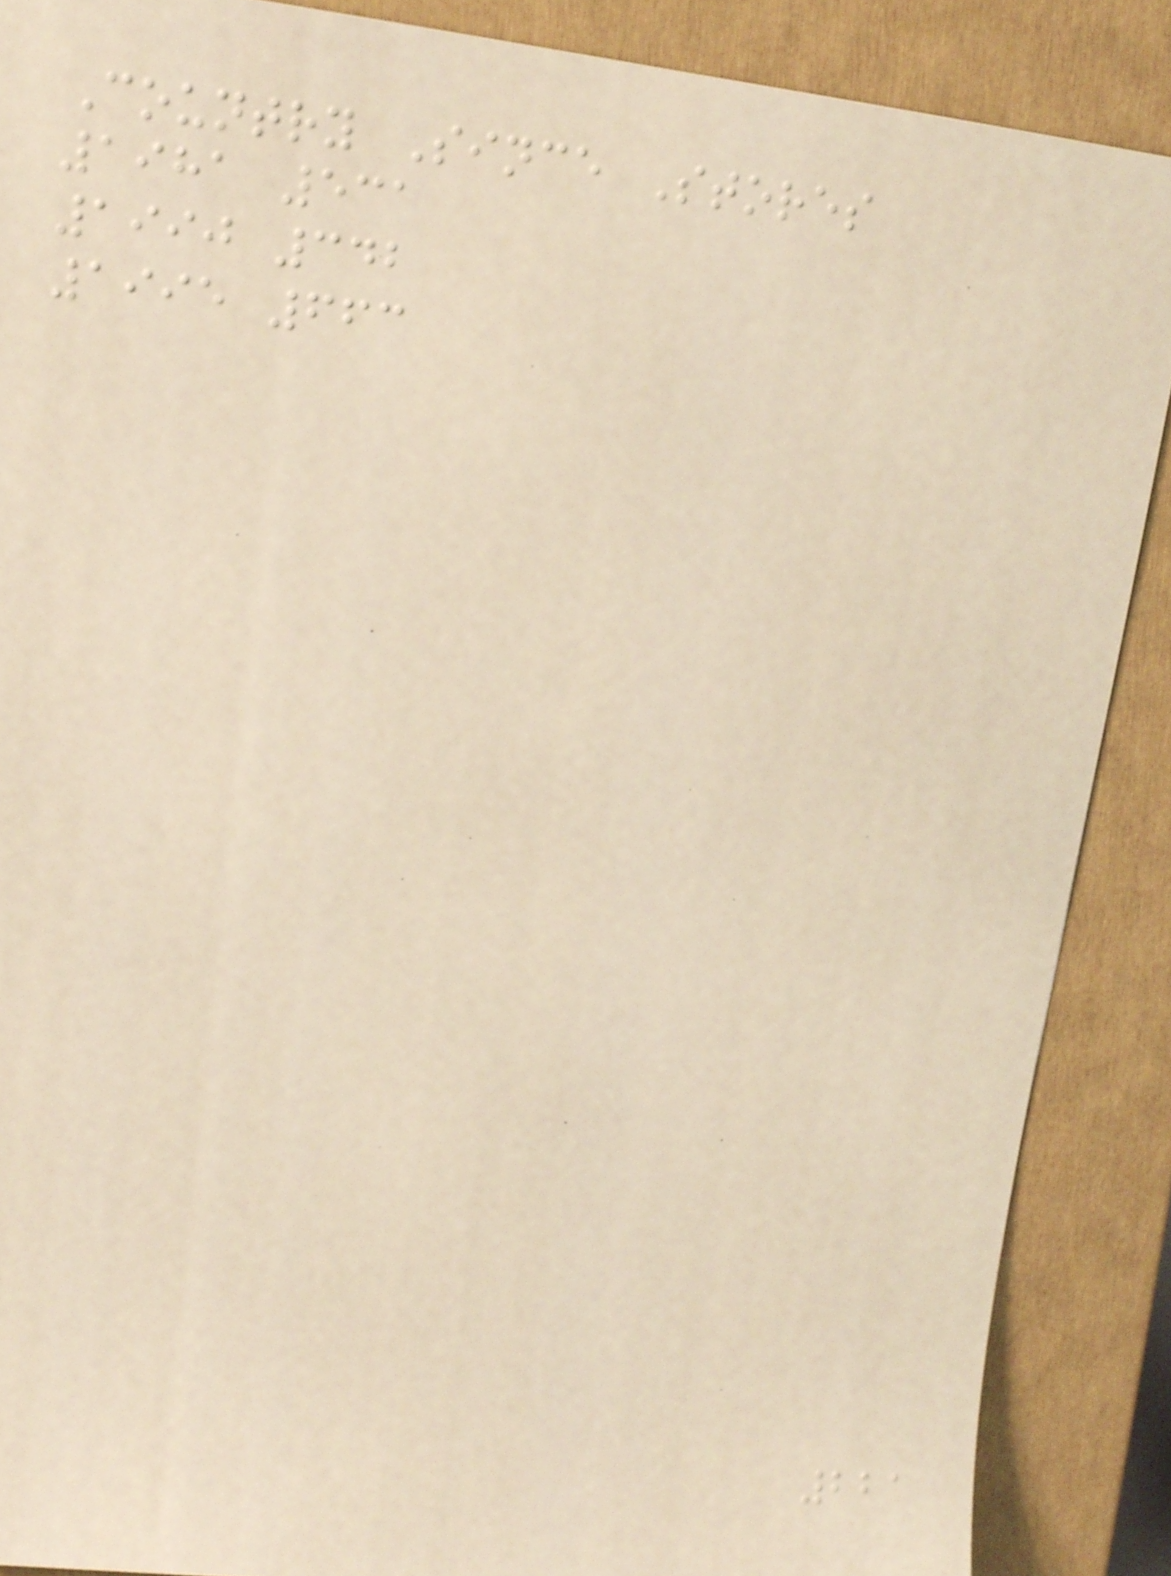Country Since Stores
1981 531
1990 342
1995 663
221
